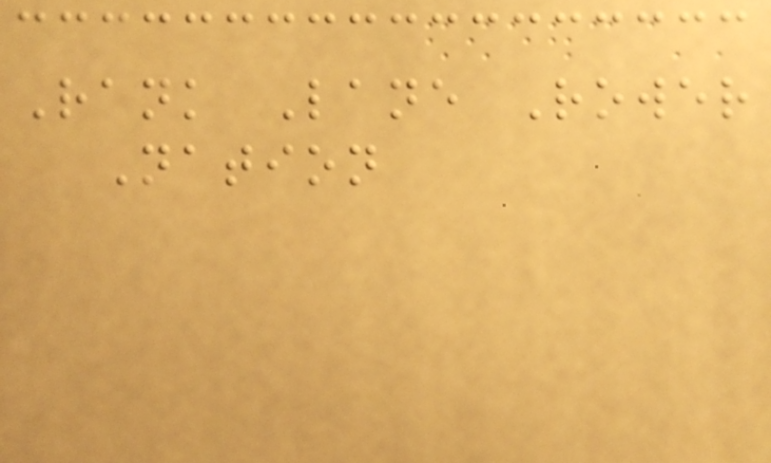Rank Lane Rower
Nation
